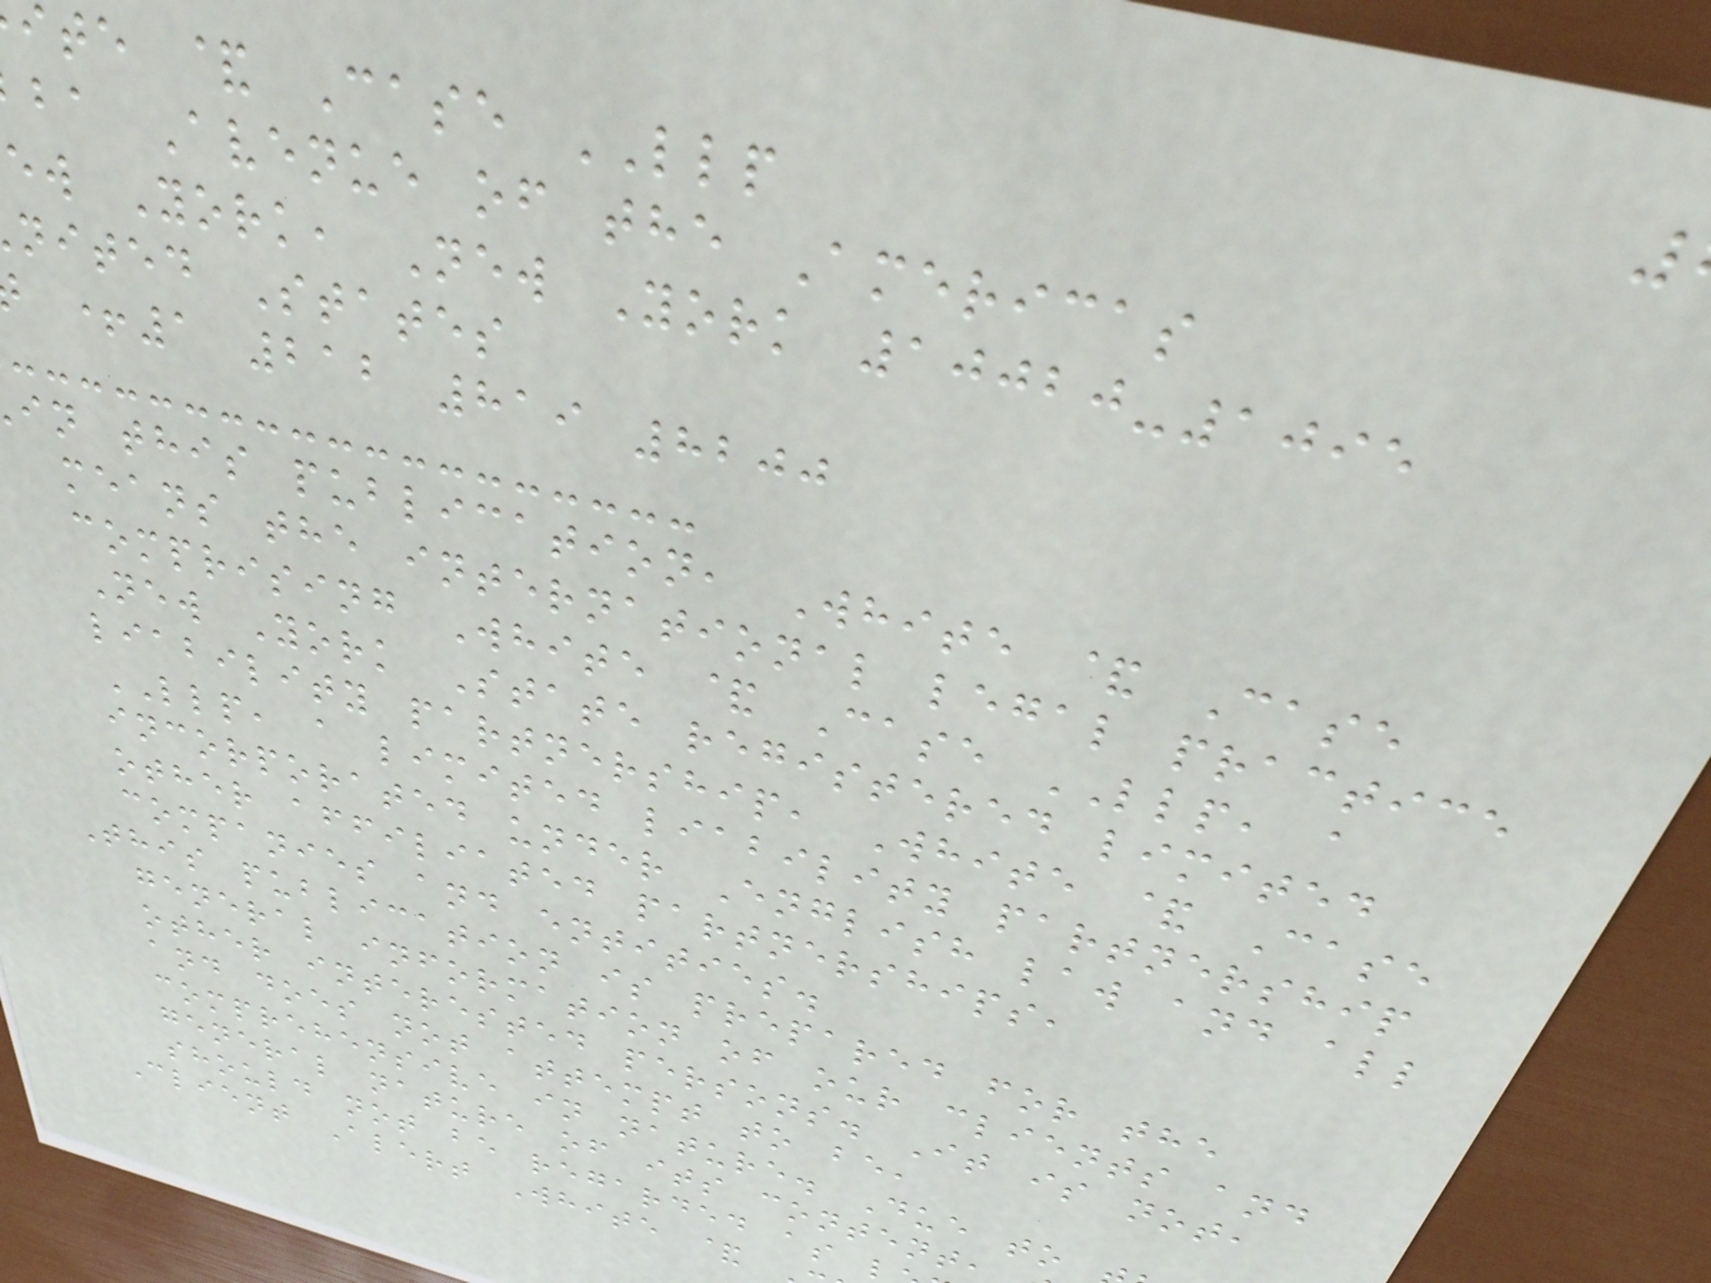ite & Case LLP
ba Avenue of the Americas
ew York, New York 10020-1095
nited States
+1 212 819 8200
in this publication, White & Case
means the international legal practice
comprising White & Case LLP, a
New York State registered limited
liability partnership, White & Case
LLP, a limited liability partnership
incorporated under English law and all
other affiliated partnerships,
companies and entities.
This publication is prepared for the
general information of our clients and
other interested persons. It is not,
and does not attempt to be,
comprehensive in nature. Due to
general nature of its content,
should not be regarded as
Client Alert White &
